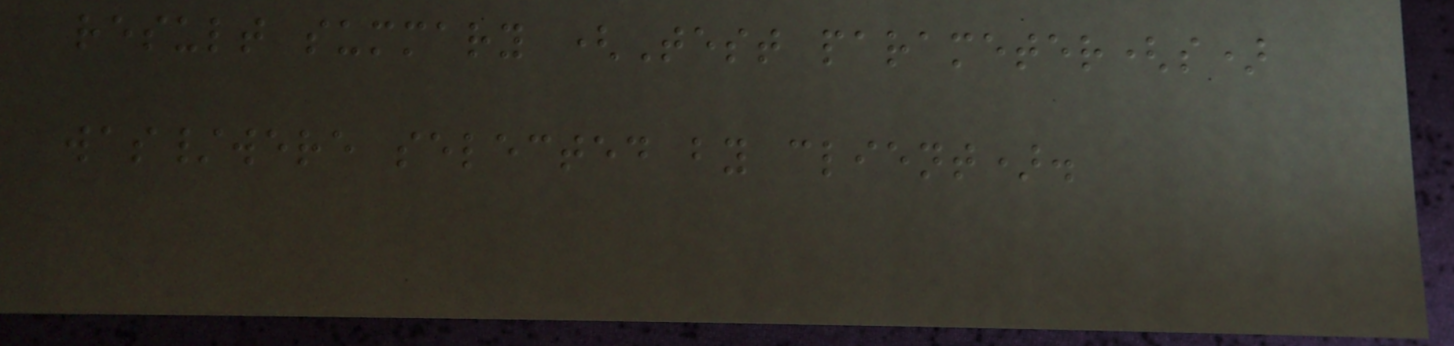result summary (Test parameter(s)
was/were selected by client).
